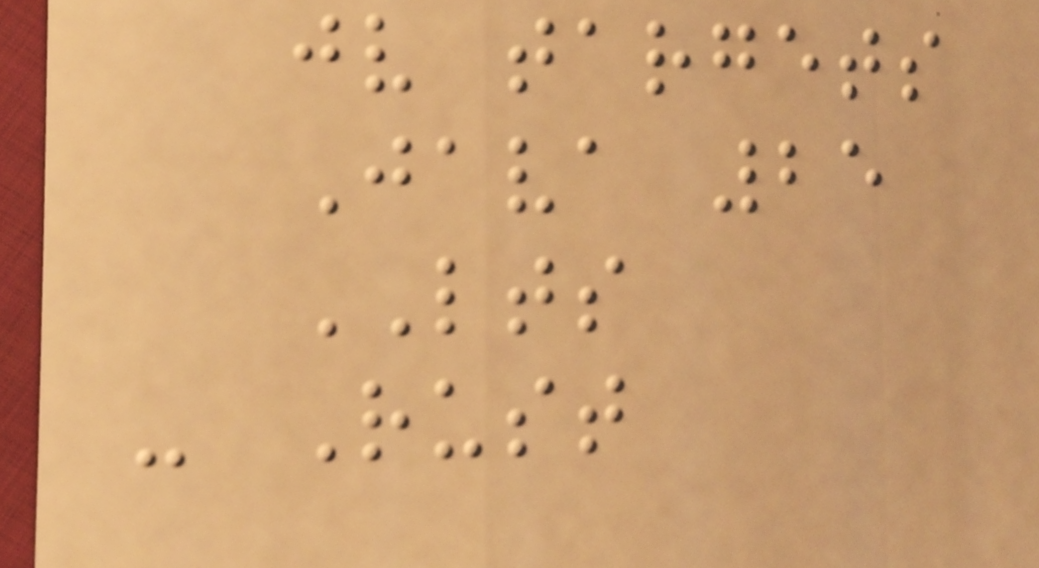jv targets
Java 25
LTS
- Rust
